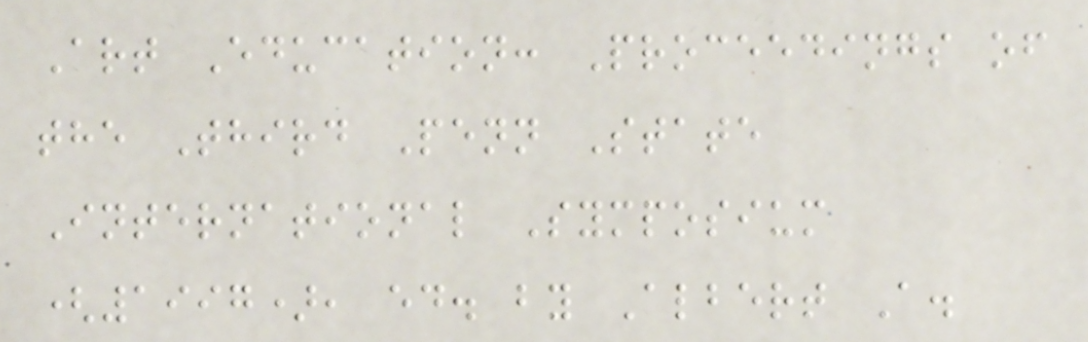Art Education: Proceedings of
the Third Penn State
International Symposium
(1997), ed. by Albert A.
